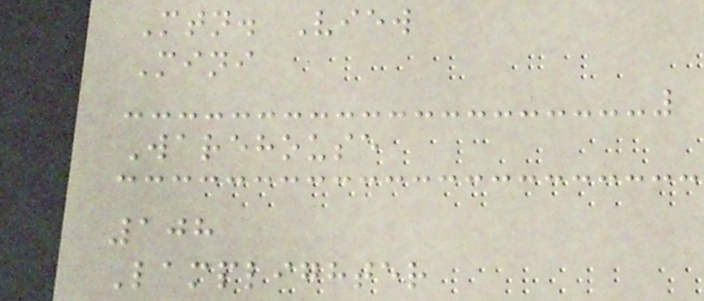Mtn. View
Mini
Warehouse
108
Lamplighter
